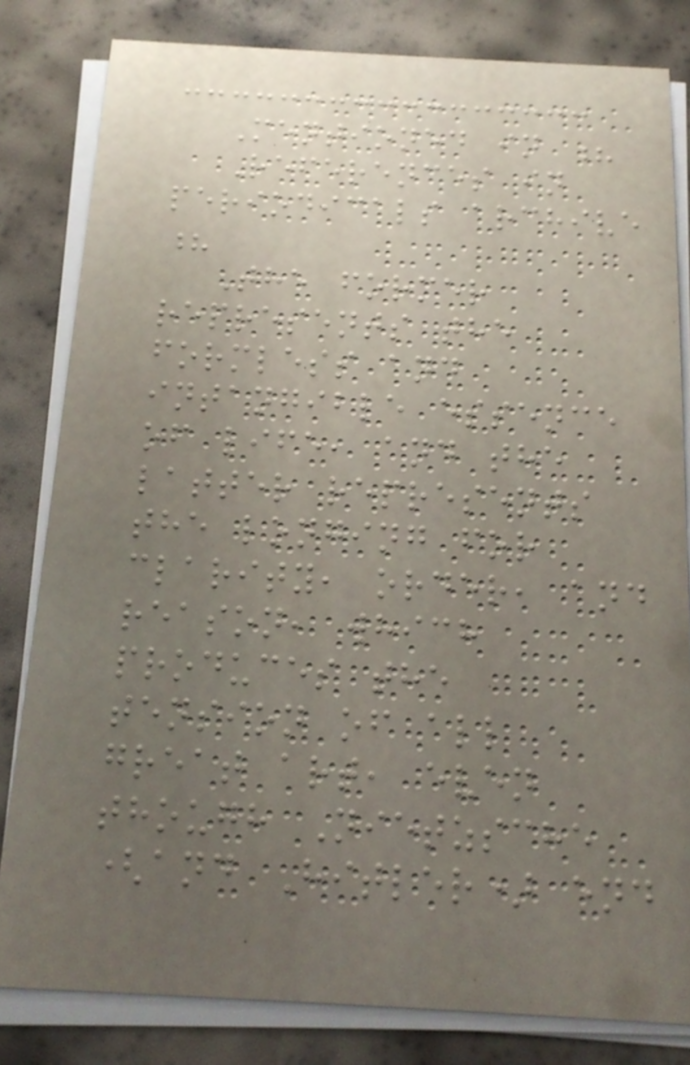Mentioned in ?
References in
periodicals archive
?
The former
represents the
formless and
intangible essence
of life, and the
latter represents
the longing for
clarity, order, and
reason, which
produces the
tension of all
great art, even
though Nietzsche
(and Hitler) end
